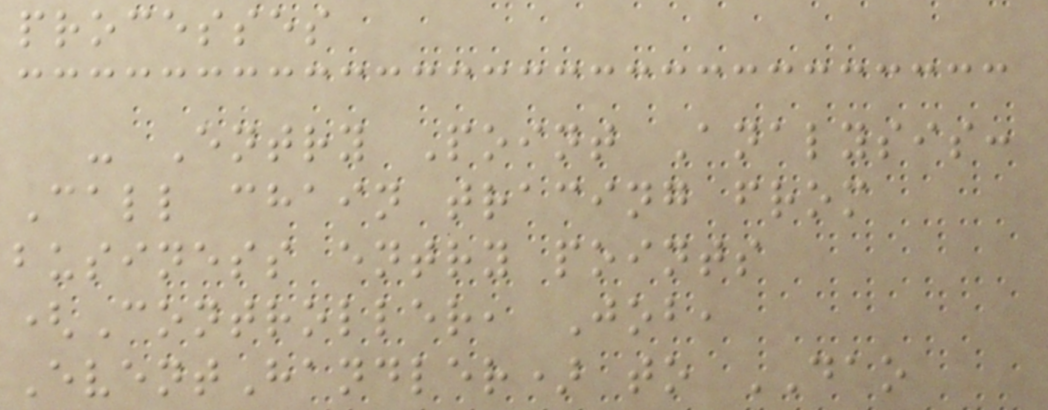processes
- Entry Point Analysis:
Call chain tracing from
business entry points
(Controller, Job,
EventHandler) to DAO
